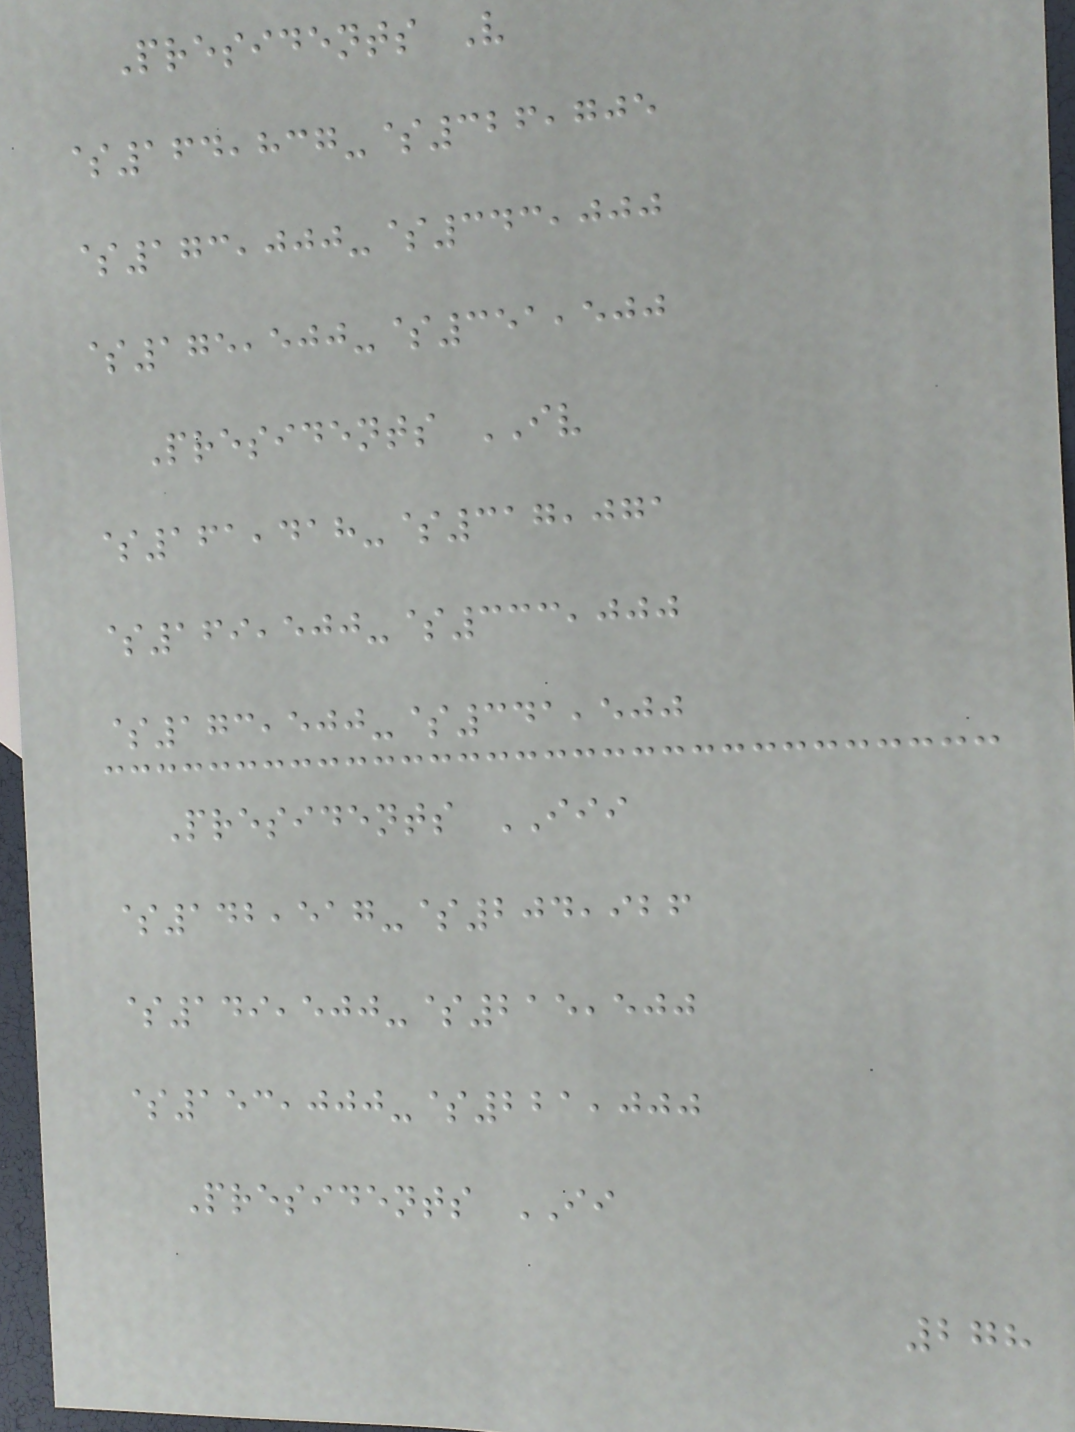Presidents V
$164,837-$326,705
$173,000-$343,000
$175,500-$351,500
Presidents IV
$161,418-$317,071
$169,500-$333,000
$173,500-$341,500
Presidents III
$142,517-$204,926
$149,500-$215,500
$153,000-$221,000
Presidents II
278
